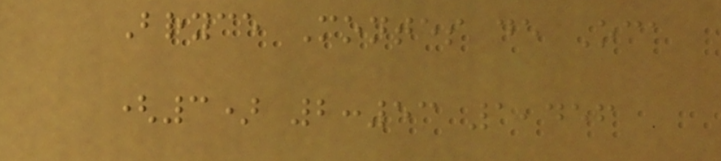Bryce Montes de Oca
(3) 2:53 1,456
